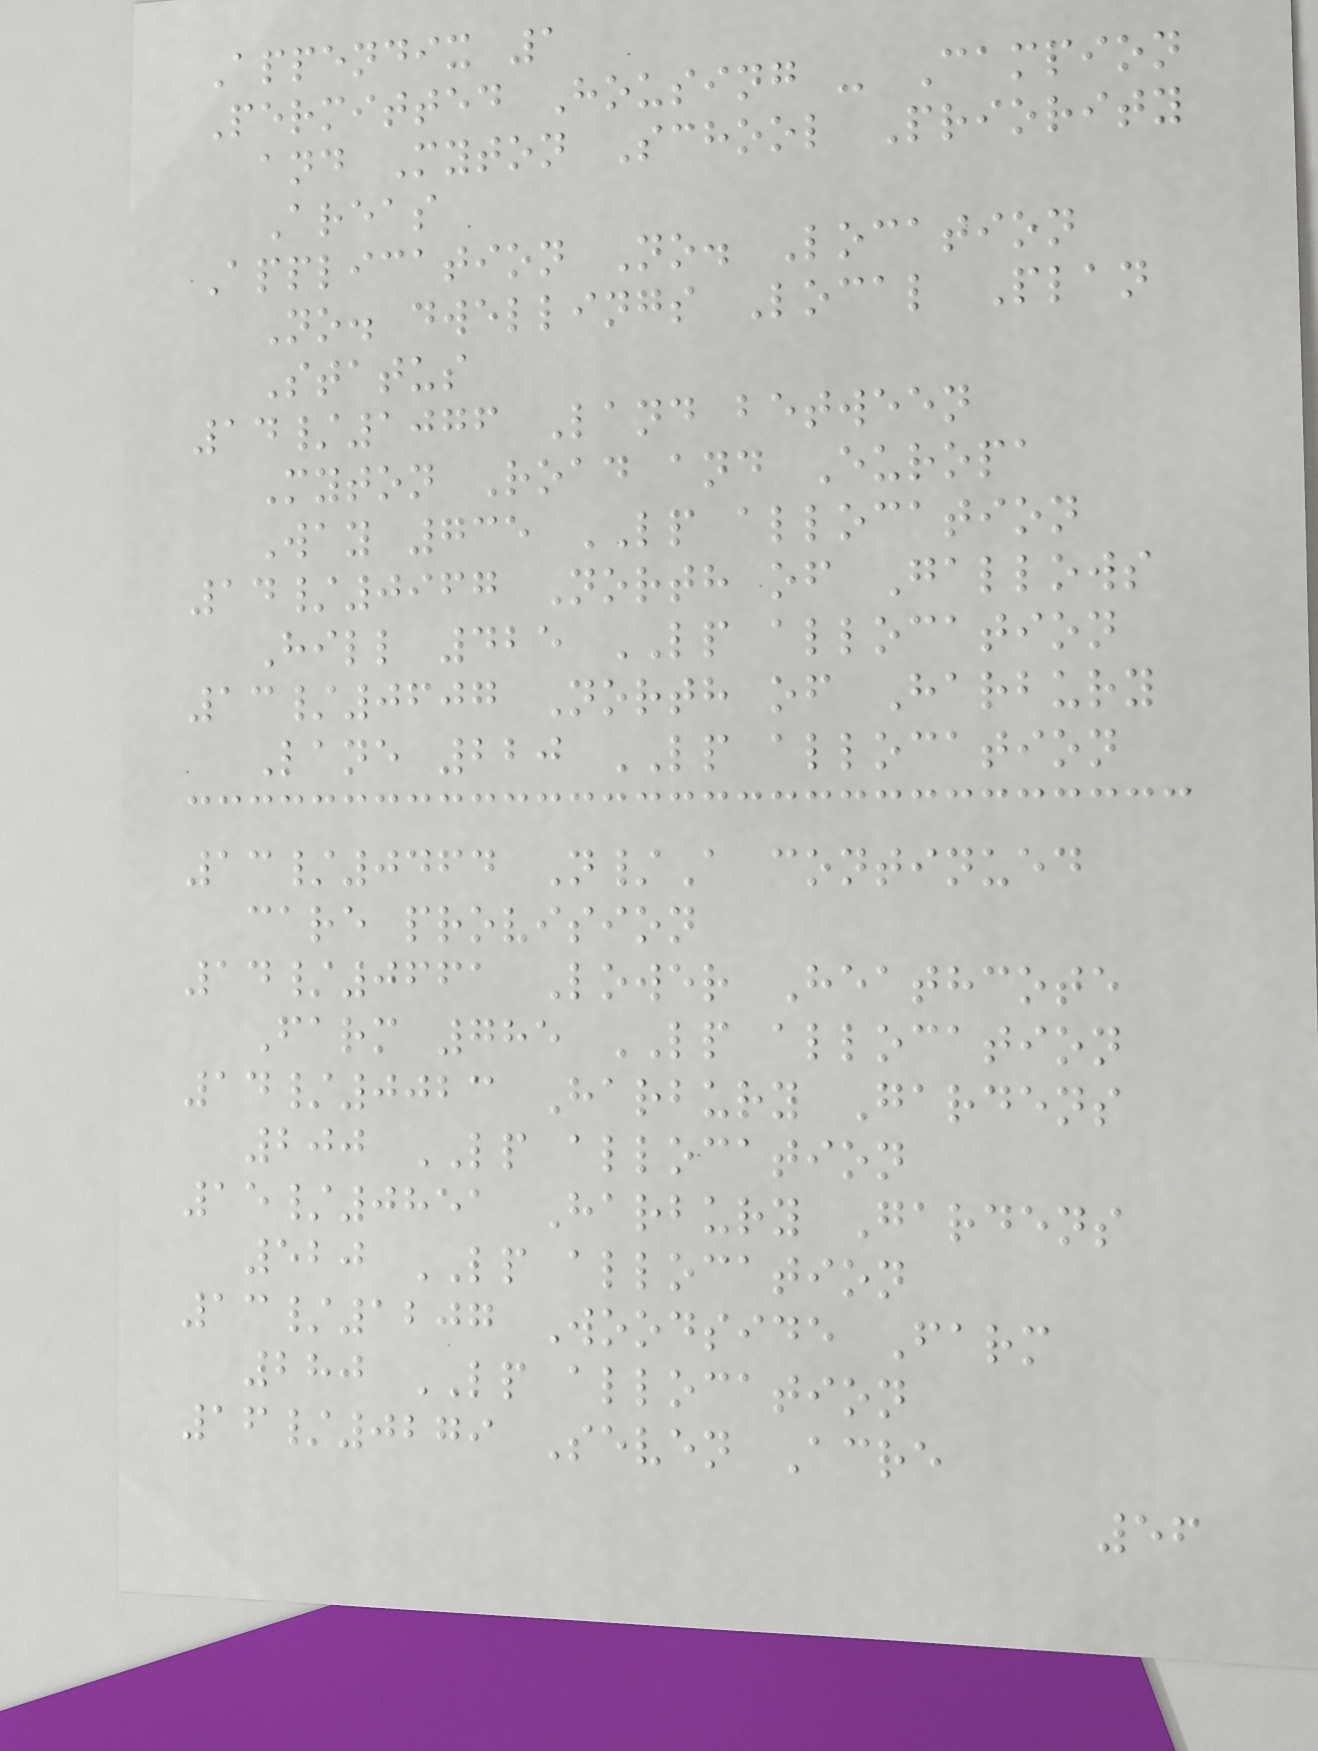Appendix 1
Permitted Housing - Campion
and Myton School Priority
Areas
Application No. Location
No. dwellings Local Plan
Status
14/1076 Land between
Myton Road and Europa
Way 735 LP allocation
14/0967 North of Gallows
Hill 425 LP allocation
13/0607 North of Harbury
Lane 220 LP allocation
13/0464 N/A continued
care provision
14/0661 Lower Heathcote
Farm 785 LP allocation
14/0023 Harbury Gardens
200 LP allocation
15/0851 Harbury Gardens
520 LP allocation
13/1207 Woodside Farm
280 LP allocation
16/0279 Seven Acre
56
